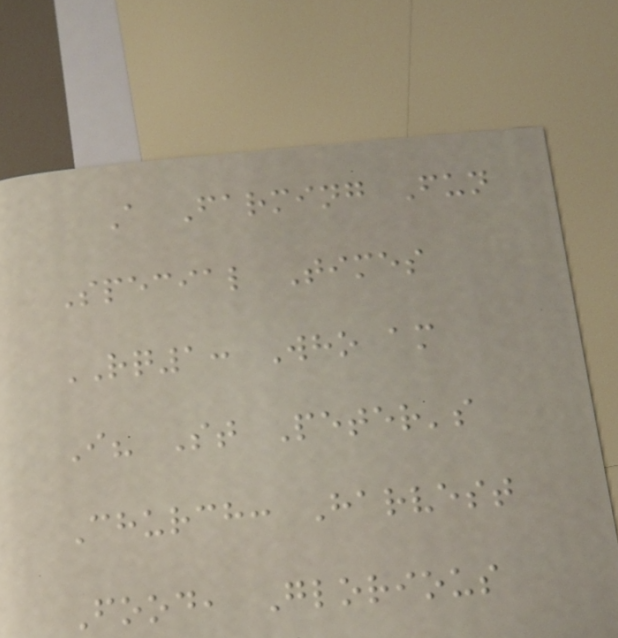A Farming Fun
Special Times
RQ1: Who am
I? St Peter's
Church: Harvest
Food, Glorious
